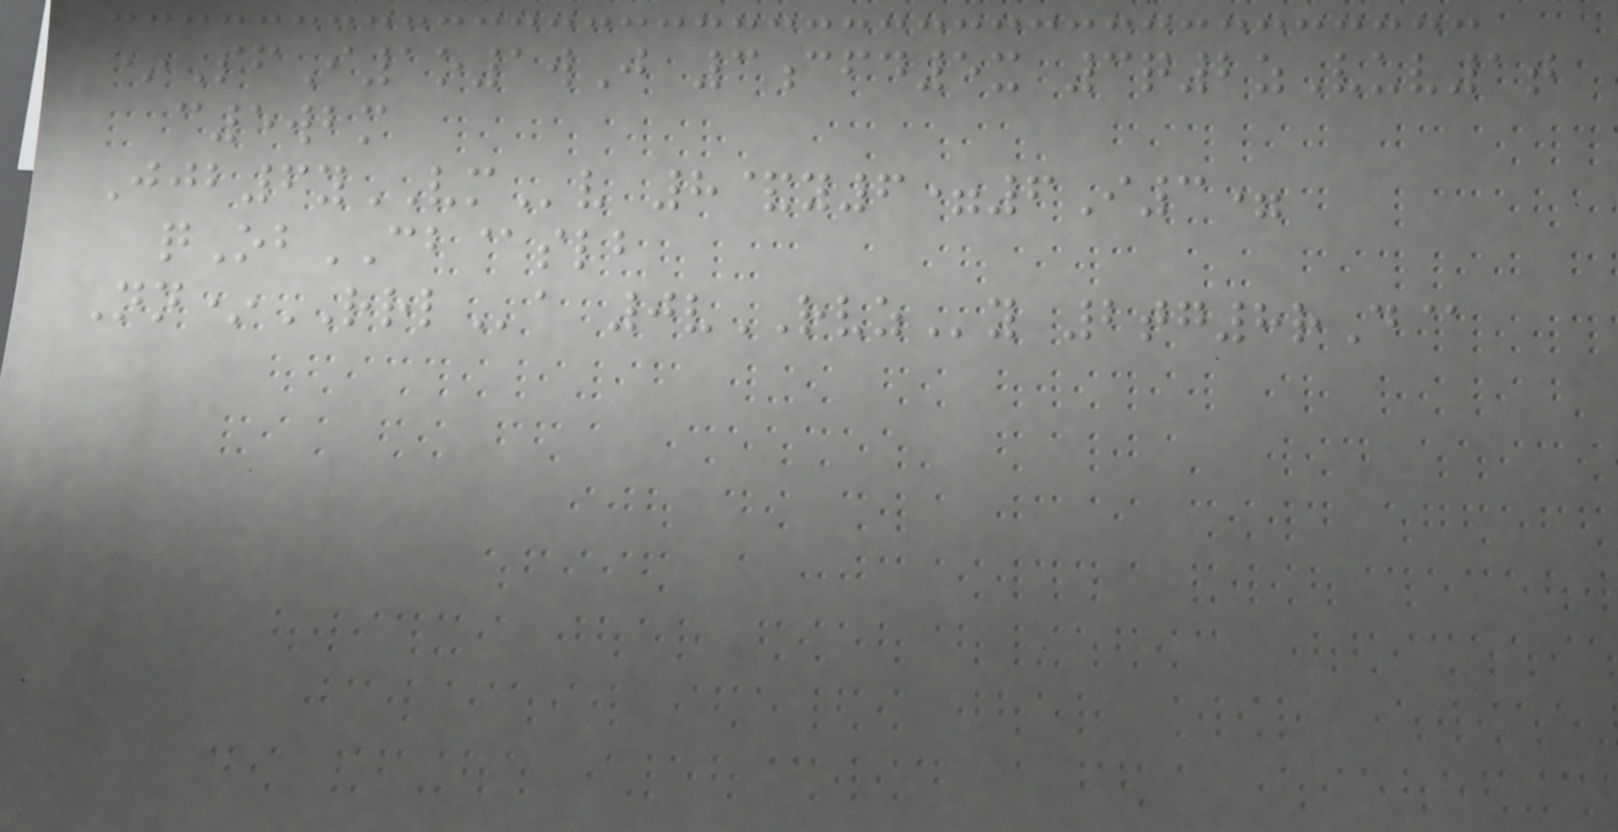*SfI1o1wJ 3cfd5x 3q2zVuv1t
c5wbm
Jjb6yVMv 8&y6=6I3=
qObCB@slb
Nn*RRLa 0vRVZy 2tg8rD@
